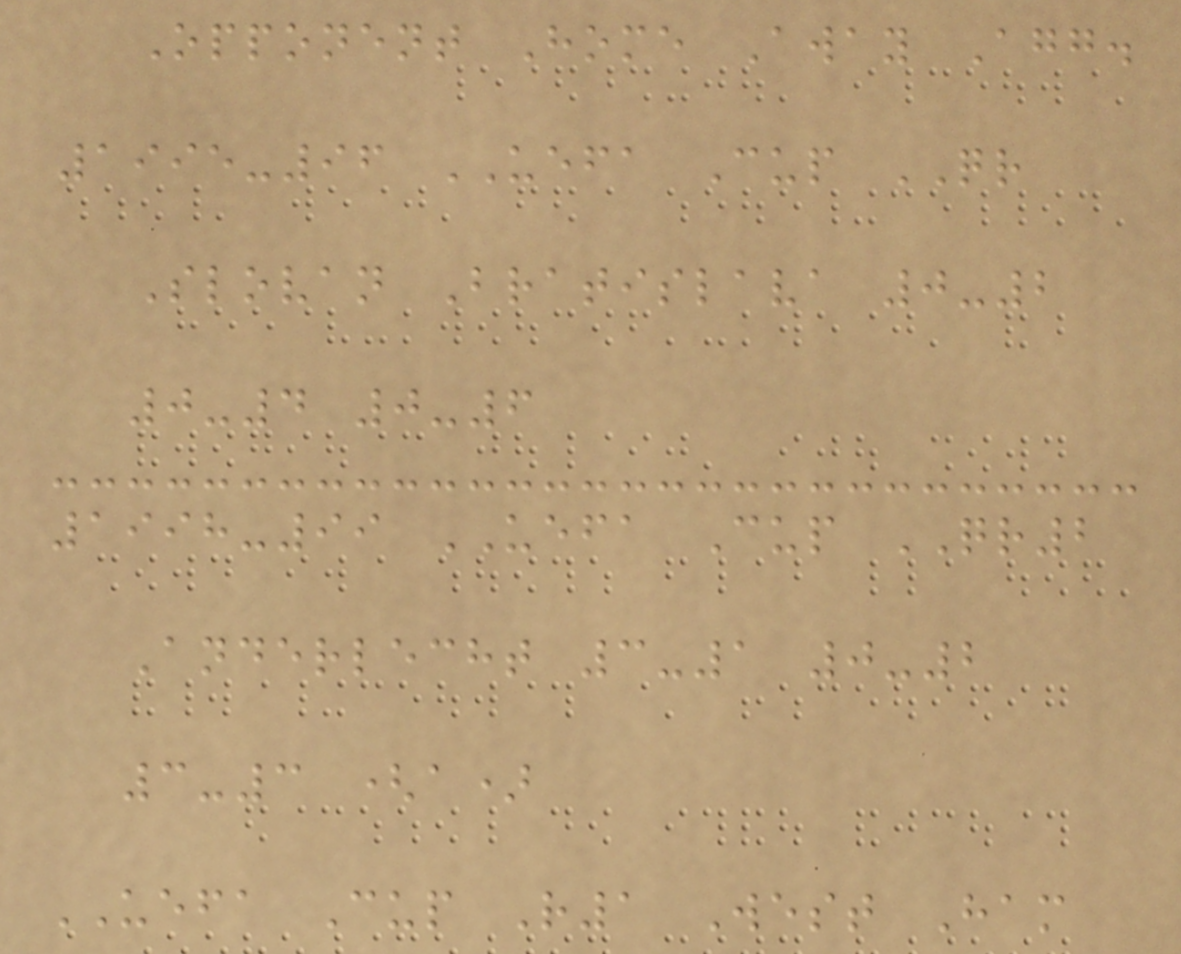Opponent Home Away Agg.
1995-96 UEFA Cup QR
Slovan Bratislava 0-2
0-4 0-6
1998-99 UEFA Cup QR2
Anderlecht 3-1 0-2
3-3 (a)
UEFA Cup R1 West Ham
